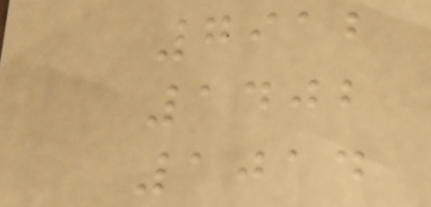7912
1402
1014
